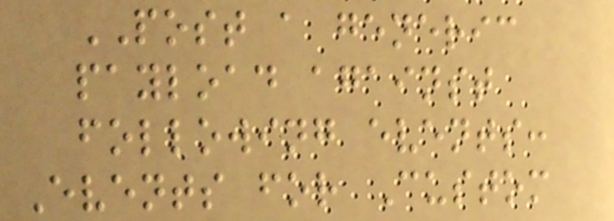POST a generic
payload against
following events:
Events for Custom
